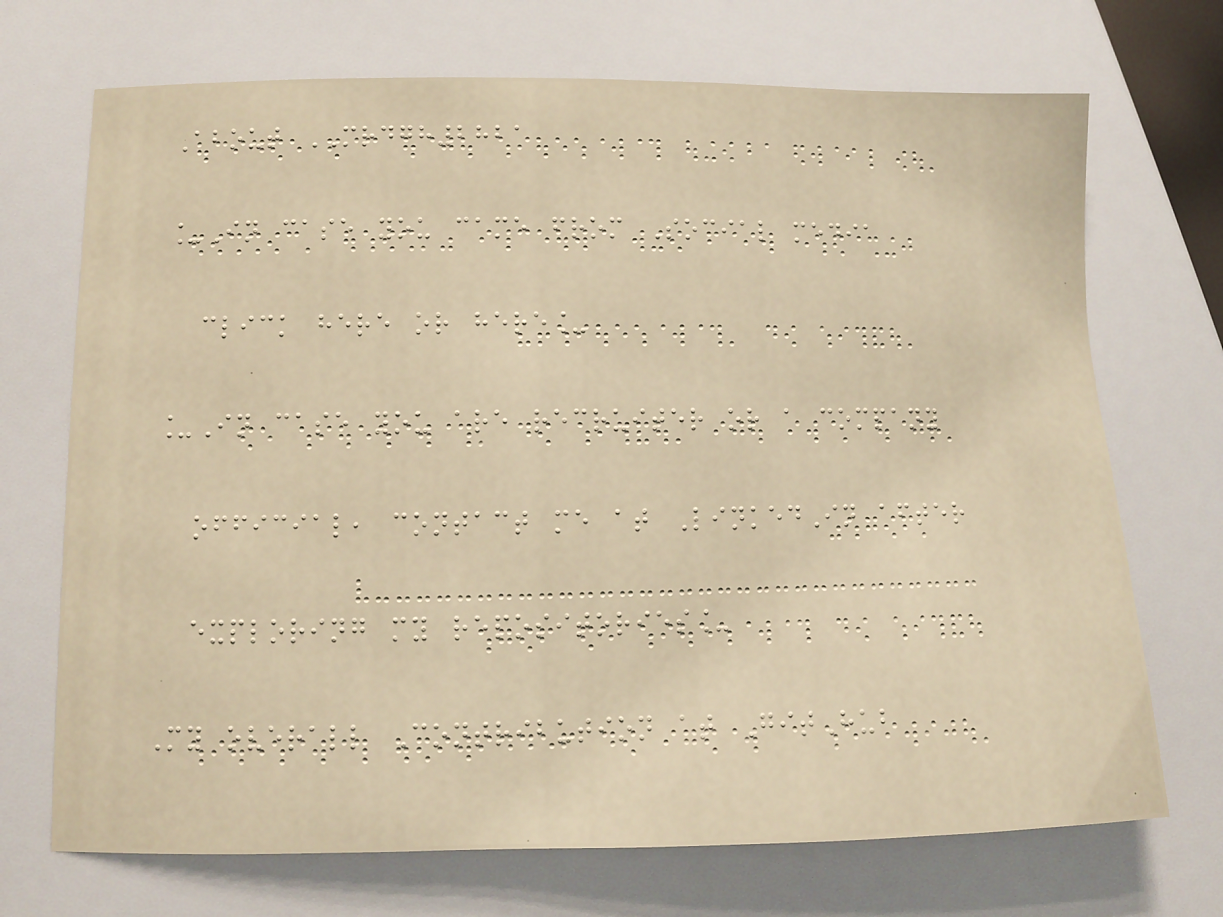About MRDGH2821
_In case you came from Social media
click here or here_
_In case you are recruiter or a company
official, contact me at LinkedIn after
exploring my repositories_
My overall Contribution at GitHub
